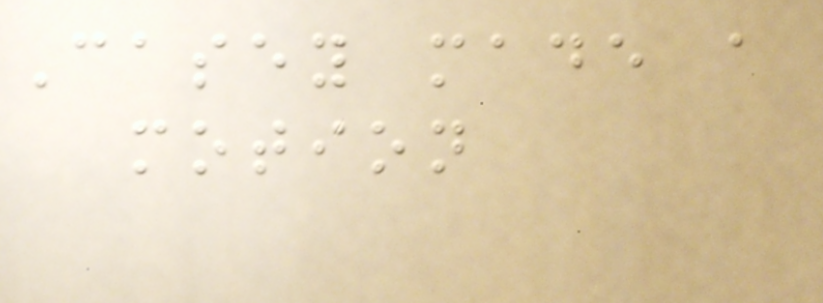Casey made a
motion
